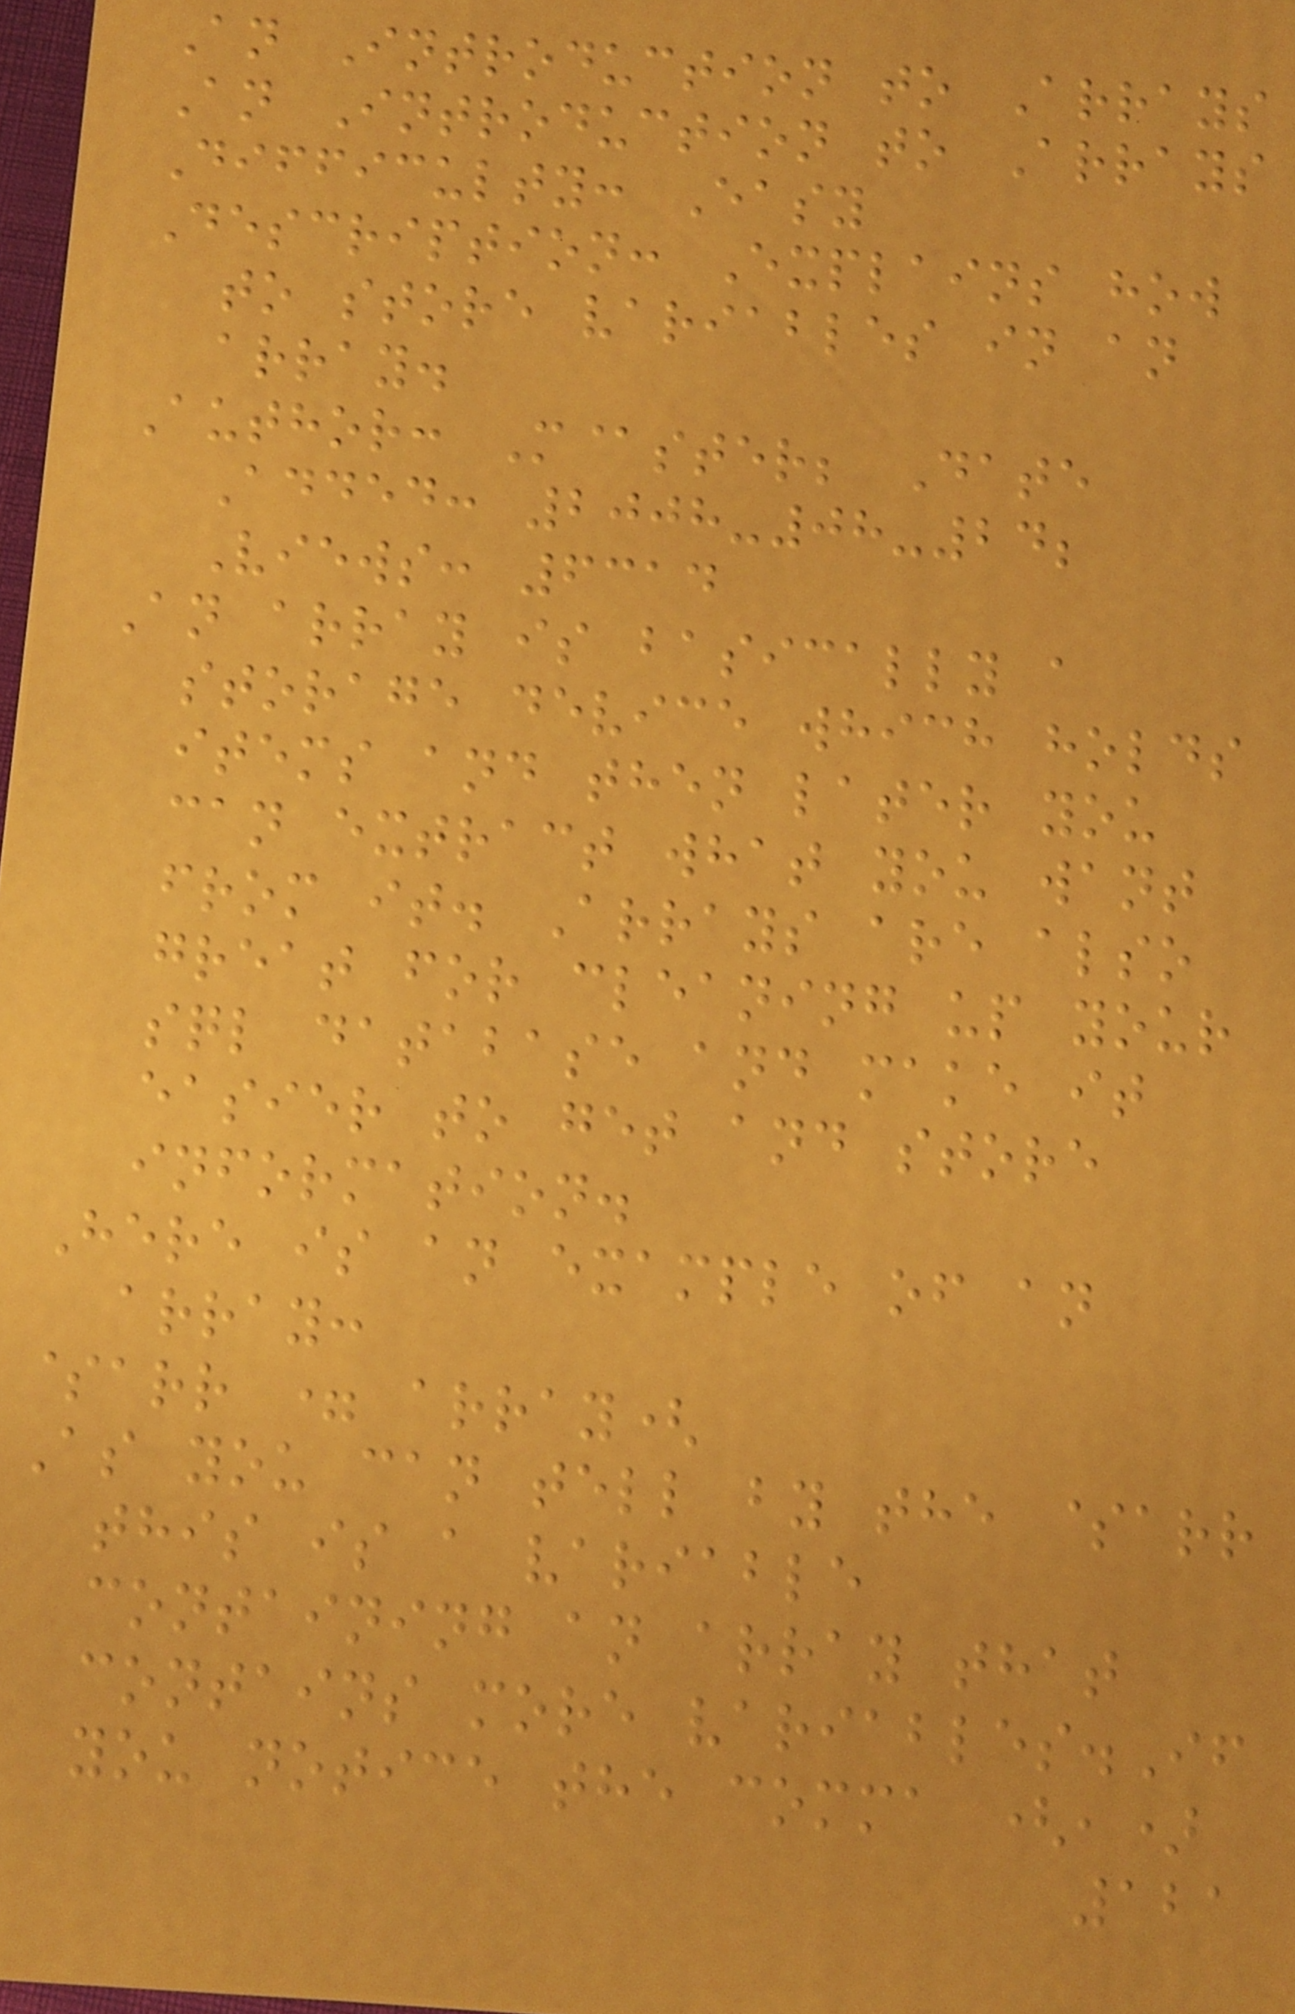An Introduction to Arrays
An Introduction to Arrays
Difficulty: Easy
Description: Explains how
to store variables in an
array.
Author: M@ster; Date
Added: 2008-08-24;
Views: 6314
An array is basically a
storage device which holds
items and then later you
can extract what you want
from it. Arrays are also
great for cleaning up your
sql database and make it
easier to get and store
information.
Here is an example of an
array:
$arr = array(
As you can tell by the $arr
this is a variable
containing an array that
contains more variables.If
you notice the comma (,)
121
